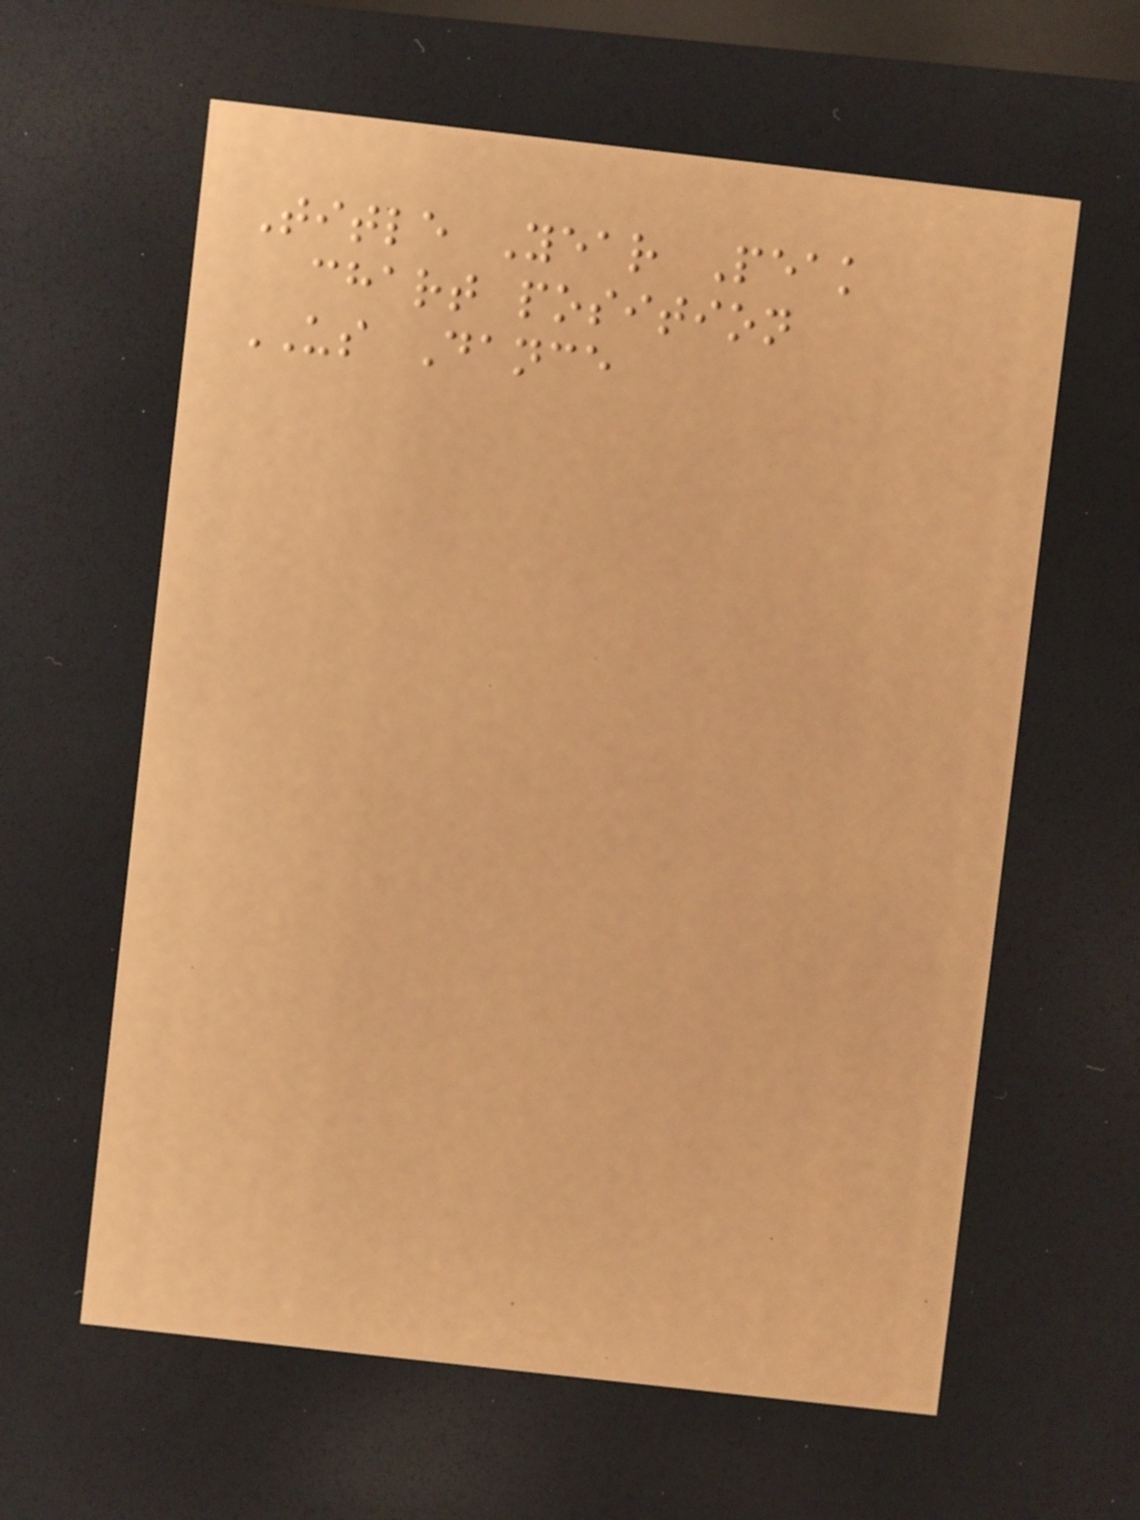Title Year Peak
chart position
US Dance
